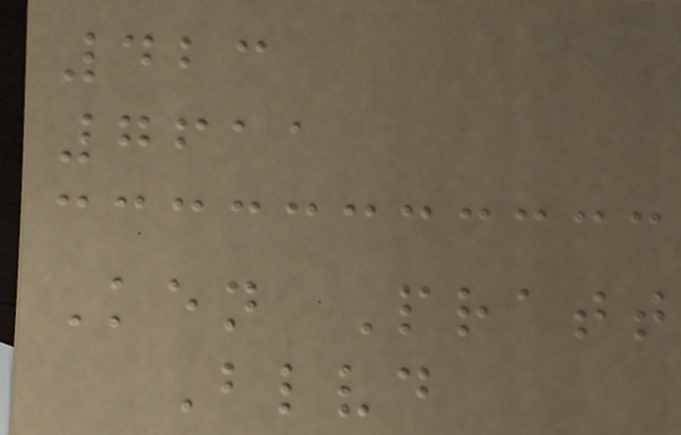423
7611
Ken Pratt
Blvd
